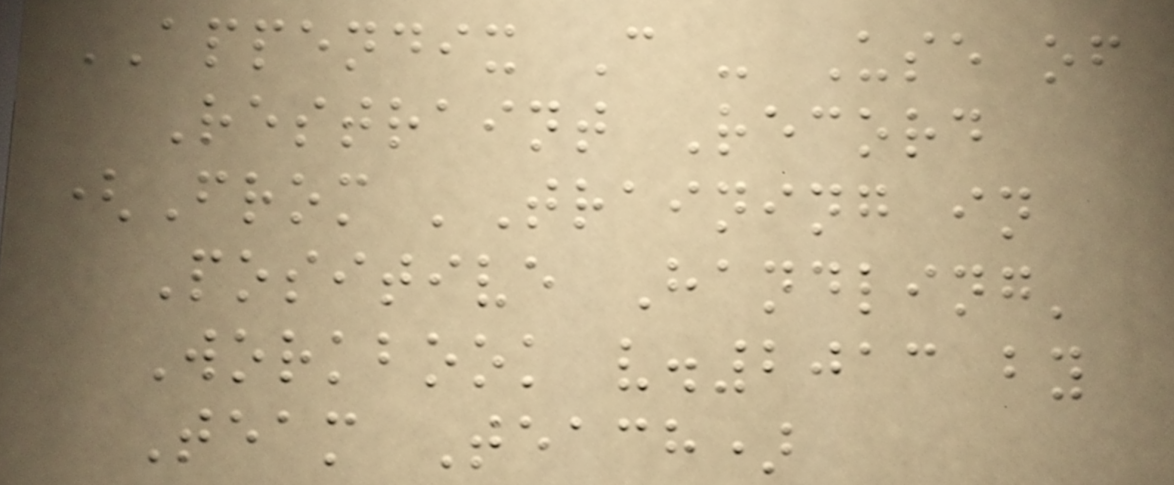APPENDIX C - Use of
Restraint Record
(From 'Training in
Positive Handling'
Workbook v.2013 by
Team Teach)
